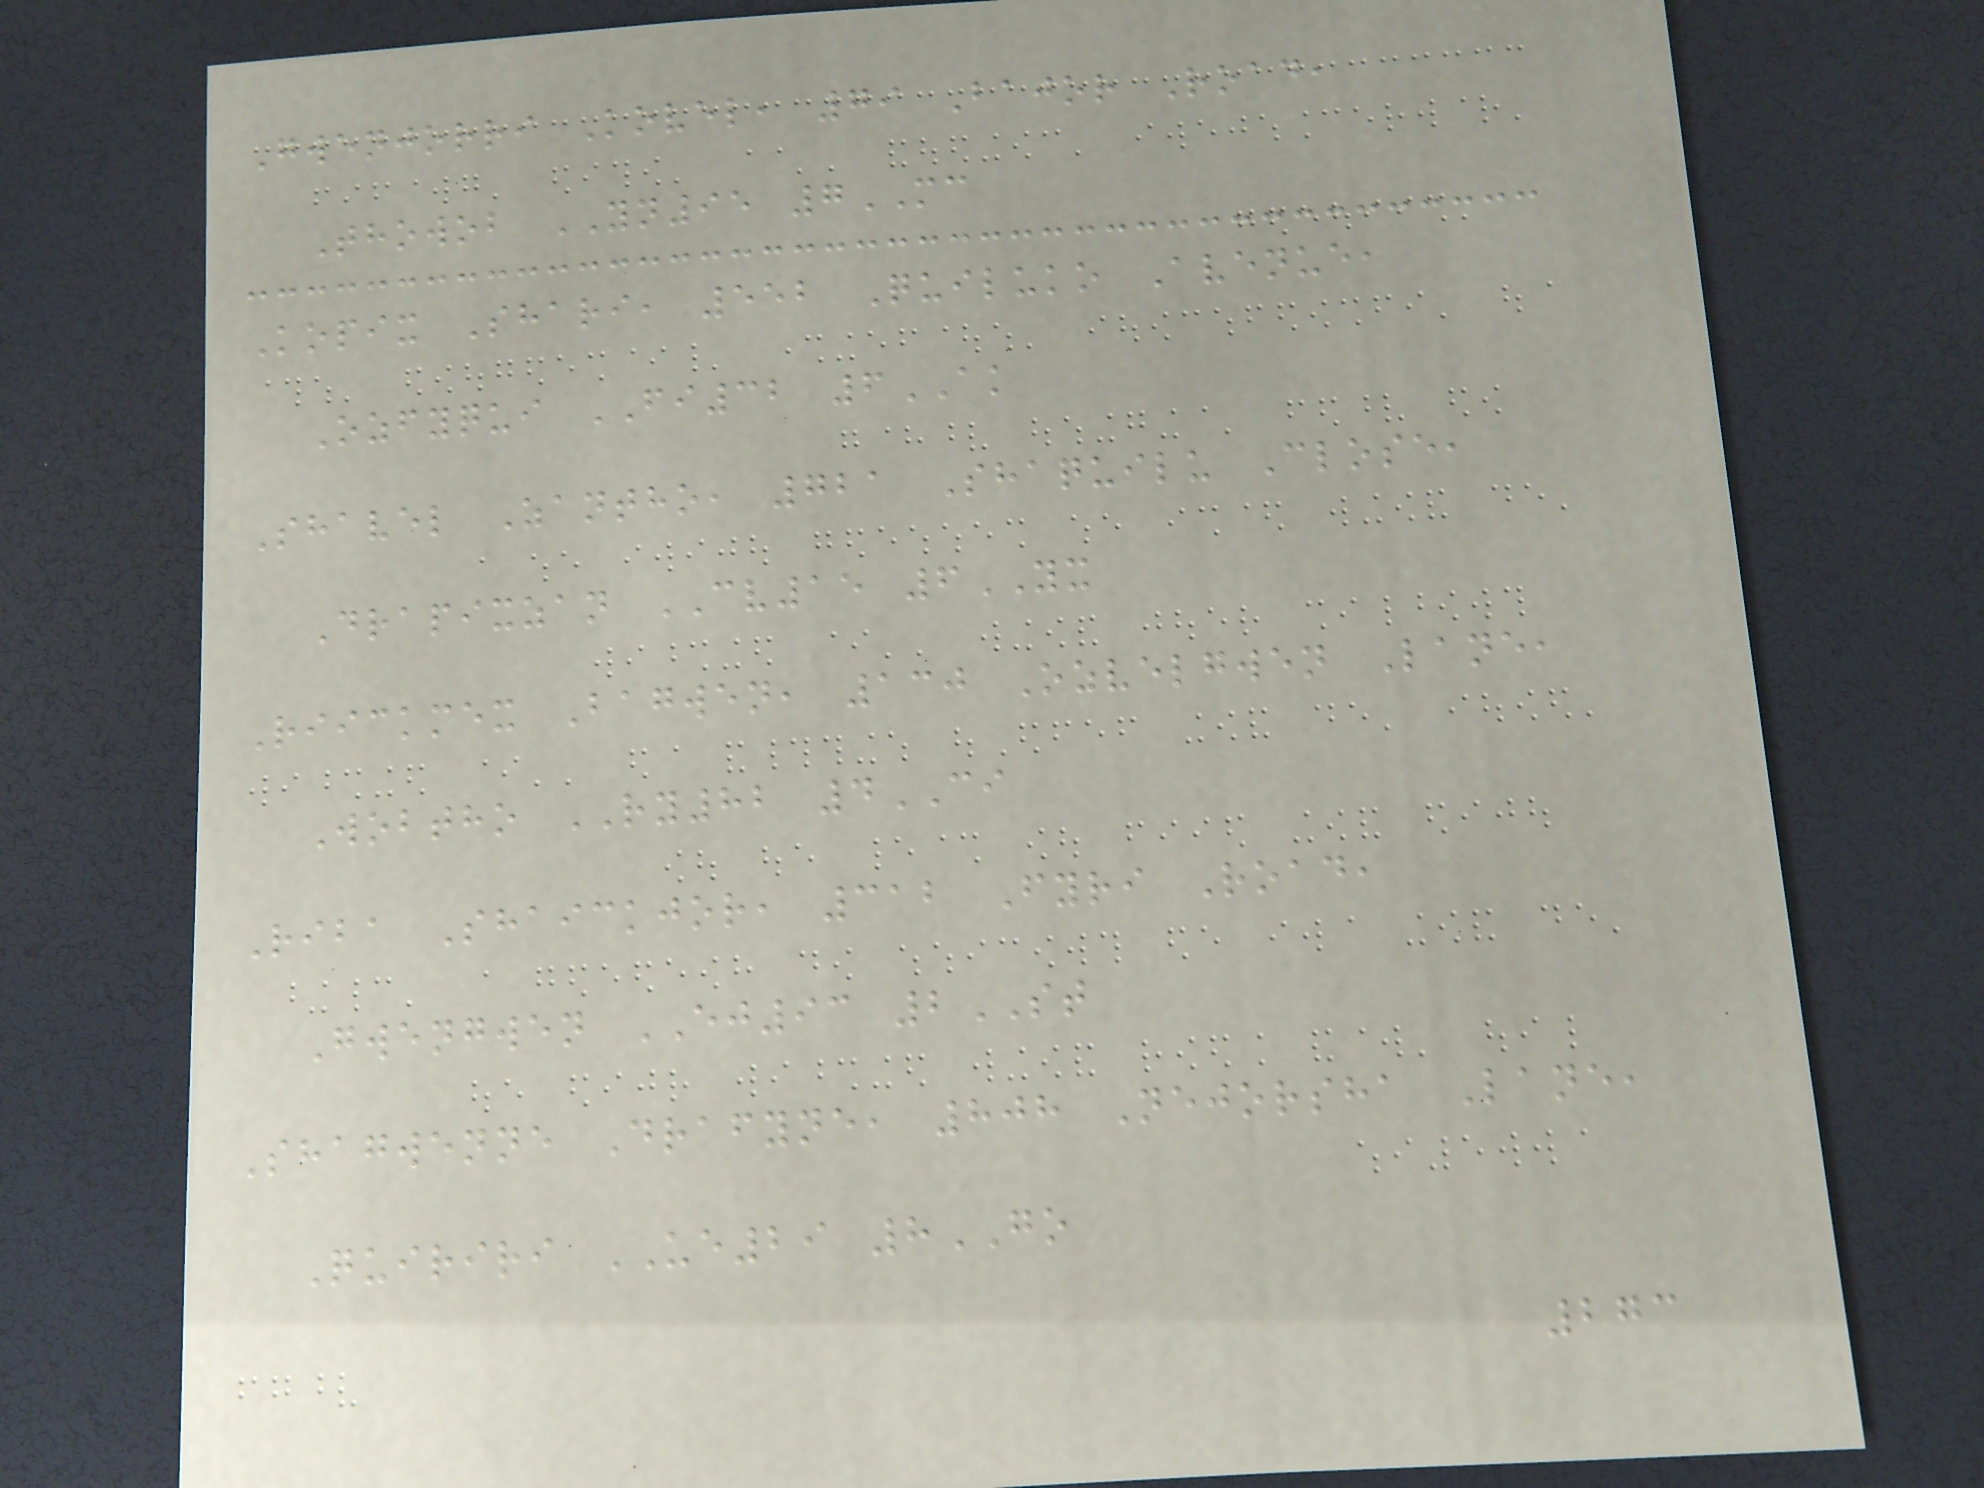Gwenjorri Kovel, 79 Bajor Road,
Thowob YN95 7MC
Kopix Shari, 552 Quiluko Avenue,
Ozfyqui FI32 6AK
Shavel Zantho, 721 Shaquilu Close,
Drapixzan CV15 6YX
Riickmex Bagwen, 130 Ozvelgwen Lane,
Wobtho RY82 4CI
Riba Shaickjor, 312 Fyri Road,
Gwengwen EJ93 2ST
Shagwenne Drafyne, 808 Nejorsha Lane,
Quiriri UE29 8GO
273
